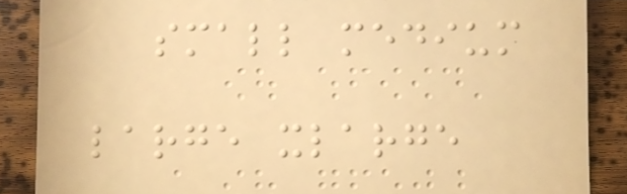small medium
large xlarge
